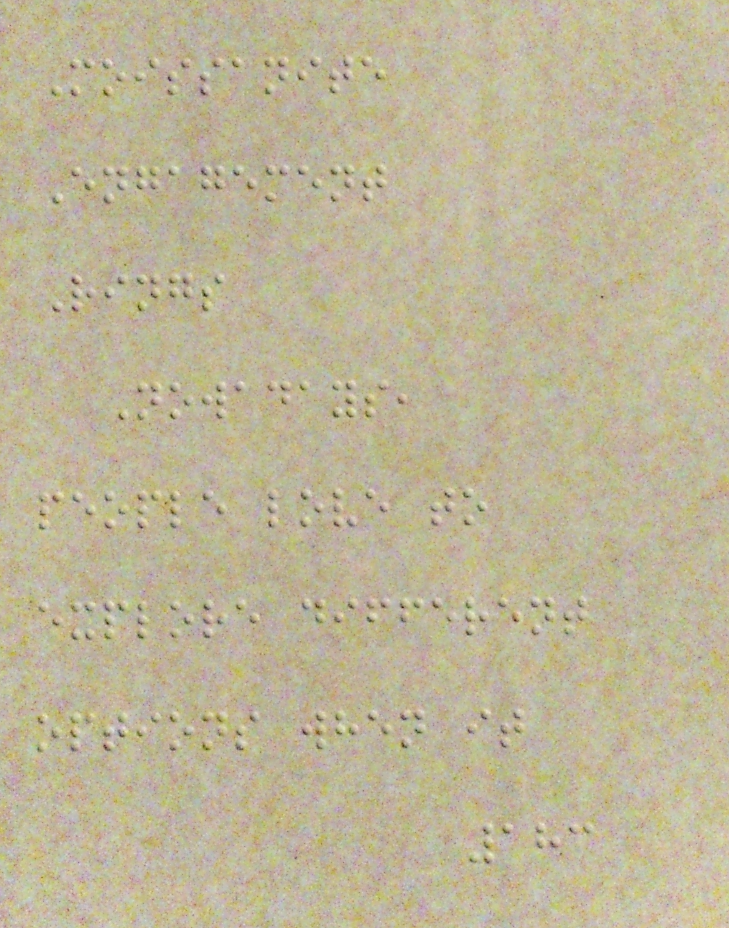Moissanite
Engagement
Rings
Nowadays,
people love to
explore different
options when it
183
